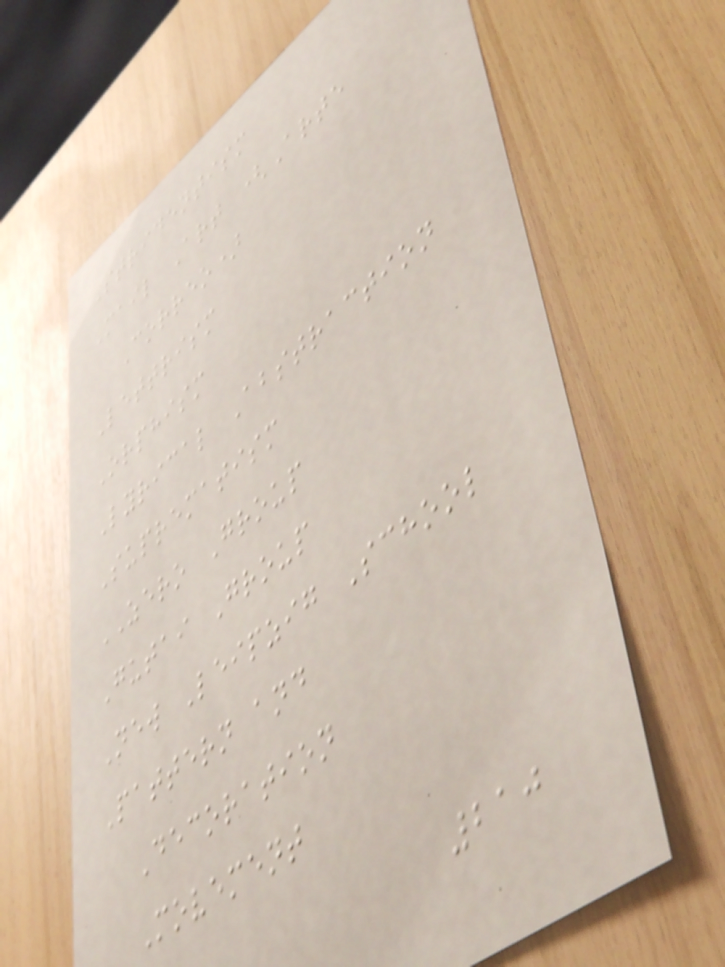Stridentism
Mail Art (Arte
Correo)
Lettrism
Orphism
Lyrical Abstraction
Suprematism
ZERO Group
Gutai Group
New Leipzig School
Pattern and
Decoration
Movement
210
